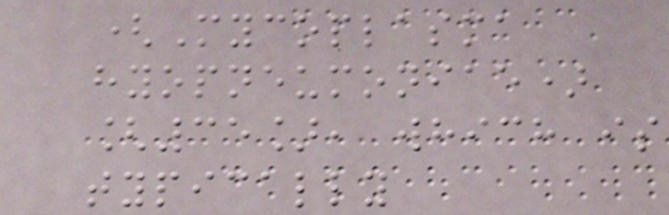(Mycoplasma
hyopneumoniae)
[35], which is
typically
